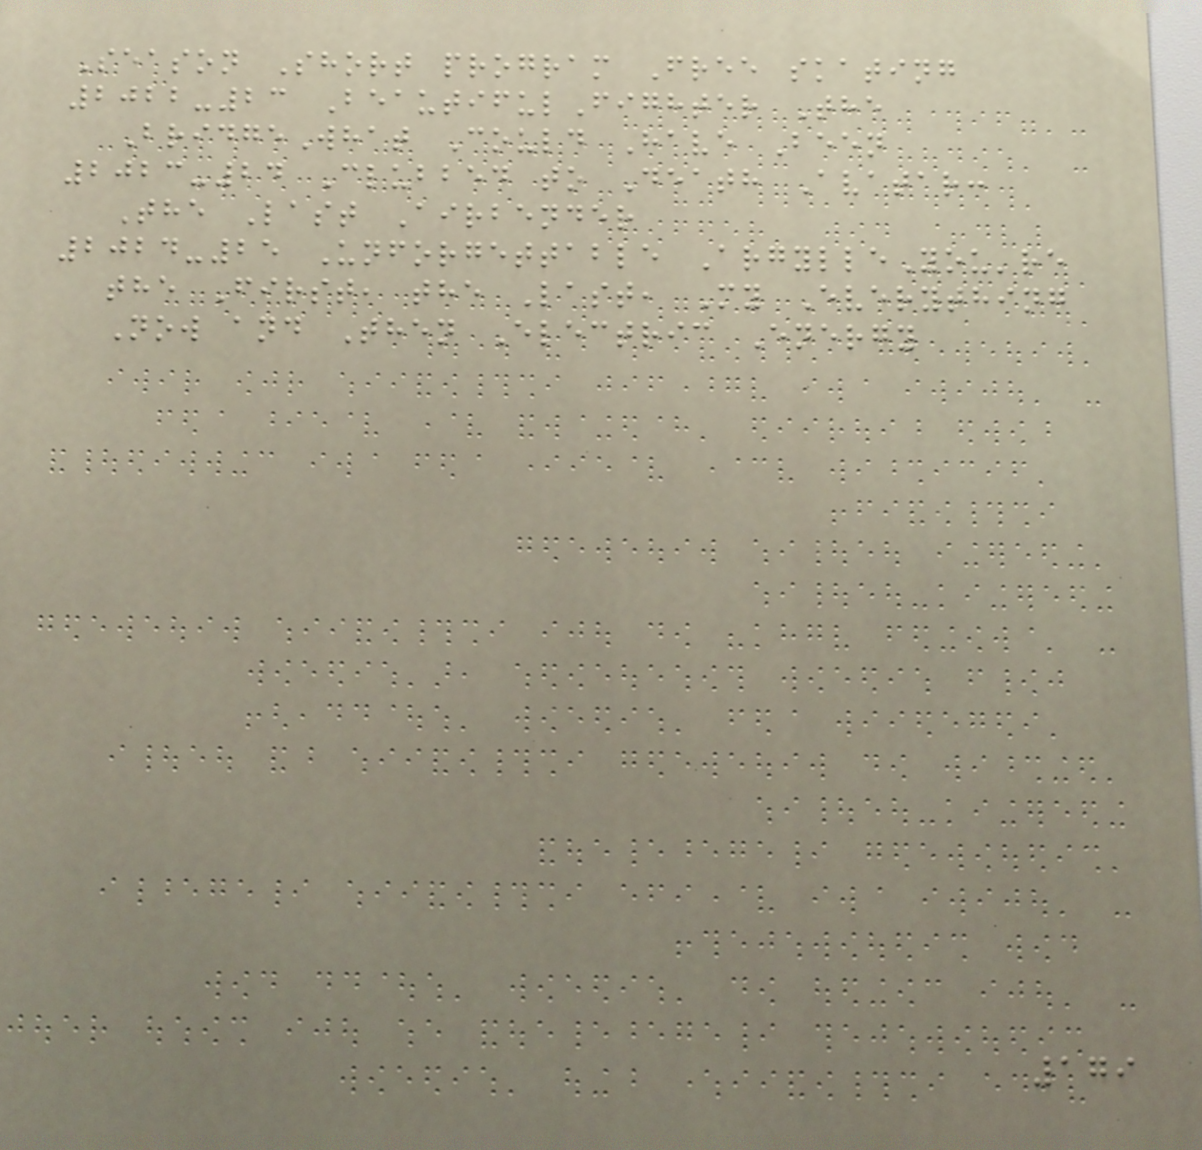Season Short program Free skating
2022-23 BeautifulFighter The
BridgeWhat Could Have Been
2023-24 Clubbed to Death Avatar:
The Last Airbender
2024-25 Unforgettable ArgylleYou're
the First, the Last, My Everything
Now and Then Electric Energy
179
